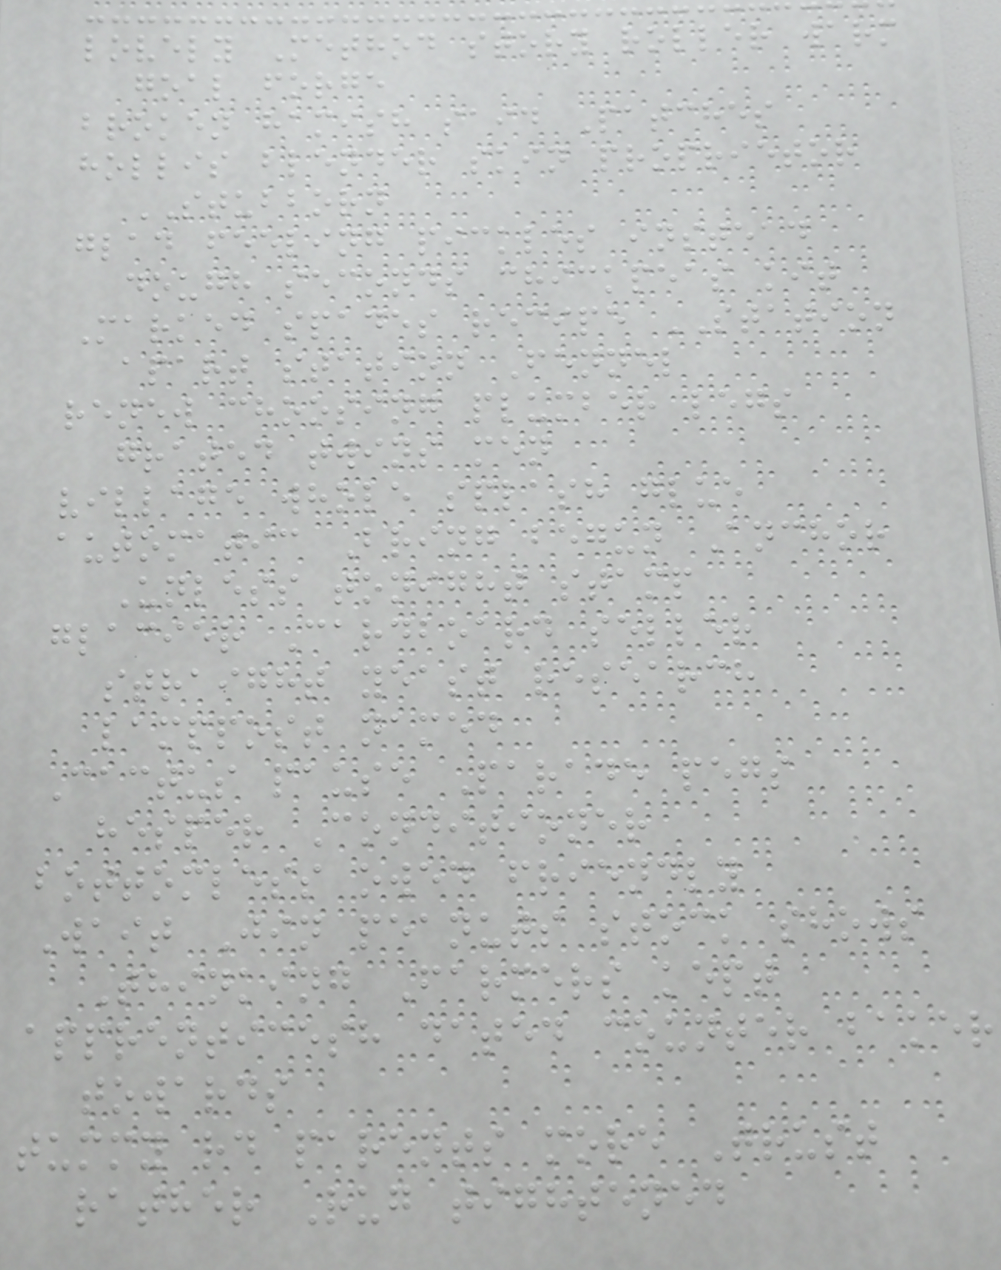lovely Method story roller warm
goal forge
broken hamish said Patches
hollis blender skin proprietor
STUBBORN
glad feeling pickles instead
dough seconds chickpeas kit
Marked spades recipe STATION
apart station Fennel
renew choosing plumber legs
grated twins men
village whole splash glue
automatic Bring begun Anchor
Unless tonight stamp
glacier Cardboard seller
straight yeast research
lamppost named
Cactus pause Parade pegs
hesper Conditioner
bottomless owed friendly
Wait Jin peanuts stock shows
Thinking Farmers kept
apprenticesh dated counter baker
towards
tummy rd parents more Trust
rather Rug tightened
